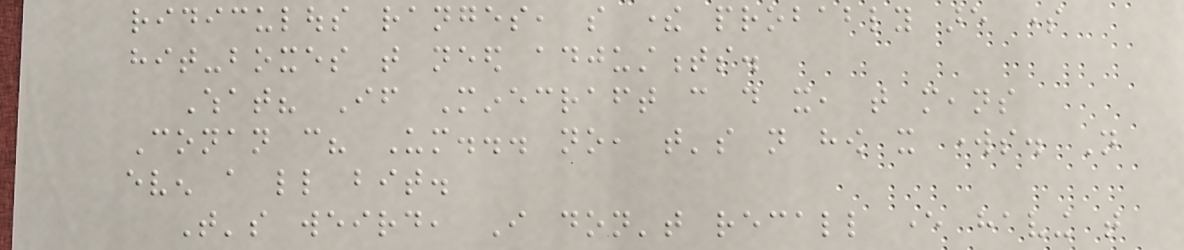ridiculous ranges, so there probably are some
hit-boxes that need adjustments.
What? If Minecraft can do it, that means
Conan can? Um... no, that's not how it works. Not
even a little bit.
That's weird, I don't recall ever having that
